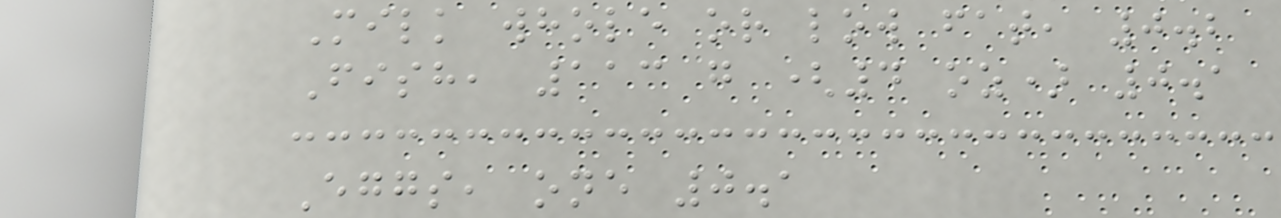Milk whole or low fat, 0.2
Fish, 113 g (4 oz) 0.1
Eggs, one 0.1
